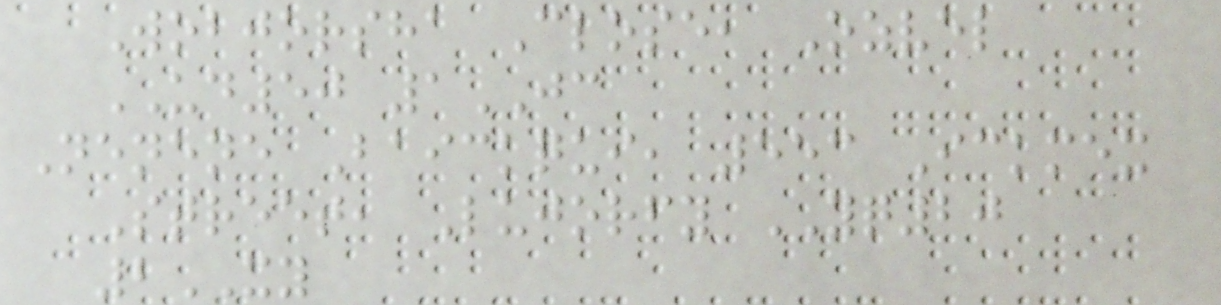Wobjorsha Close, Ozvel
UD50 1JC
Nenene Baickqui, 553 Ickmex
Street, Lujorfy YQ20
2XY
